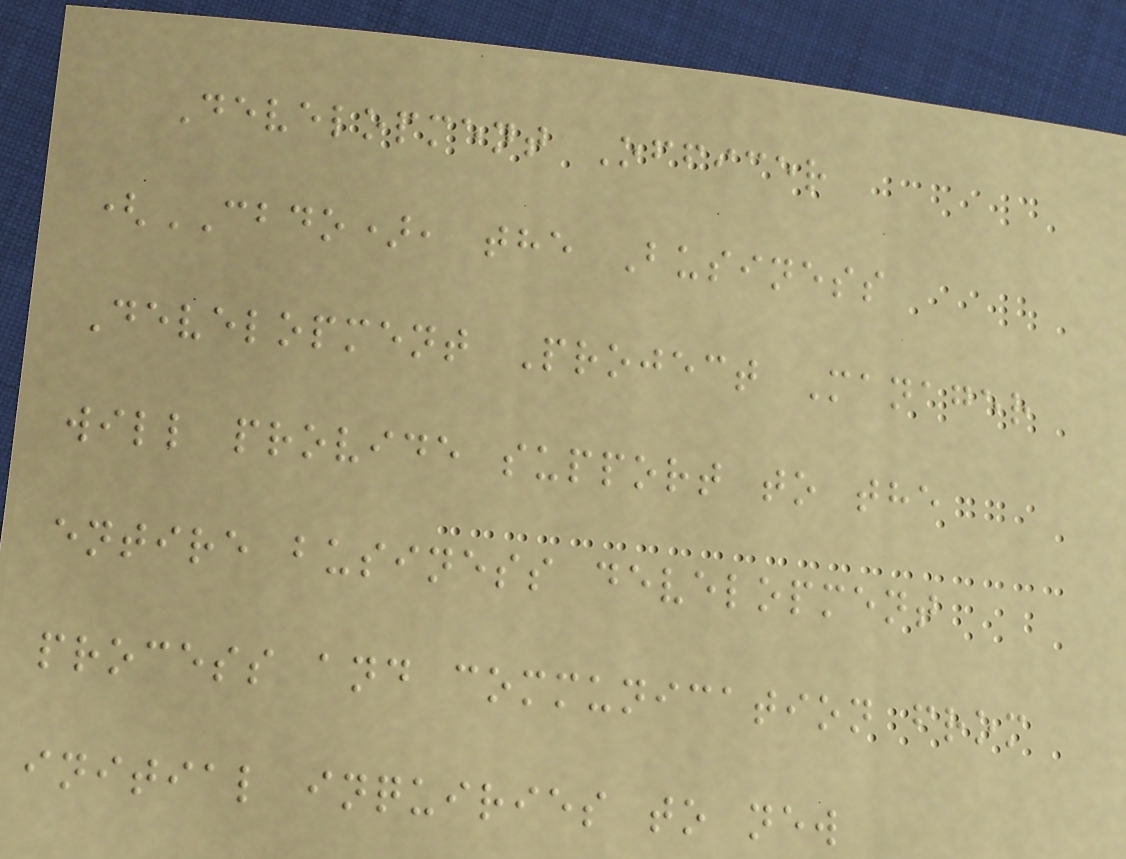Development Officer
(CBDO), the Business
Development Project Manager
will provide support to the
entire business development
process and communication from
initial inquiries to new
